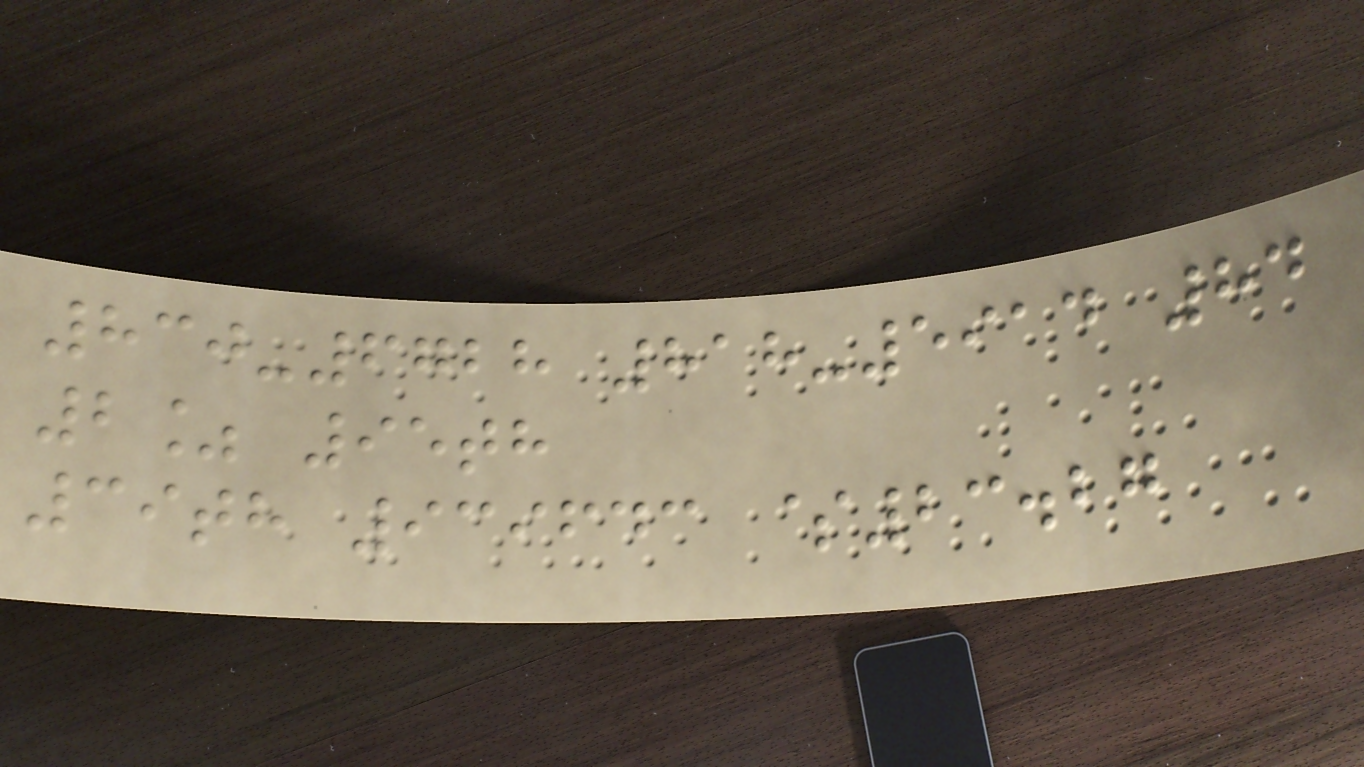830-6728 818-5914 84
2% 95th
39th 939643 $23.27
